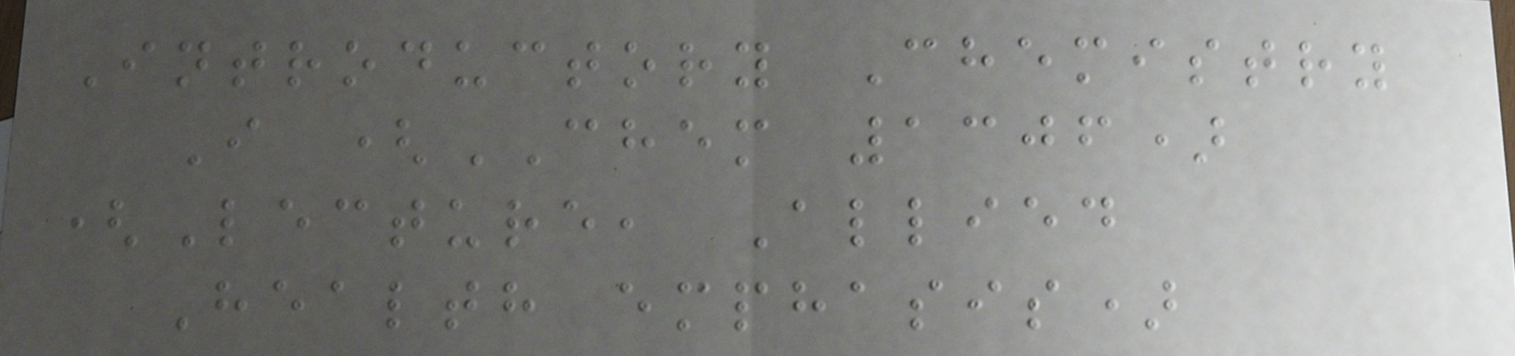Introductory Chemistry
I (CHEM 1306)
(Lecture, Allied
Health emphasis)
